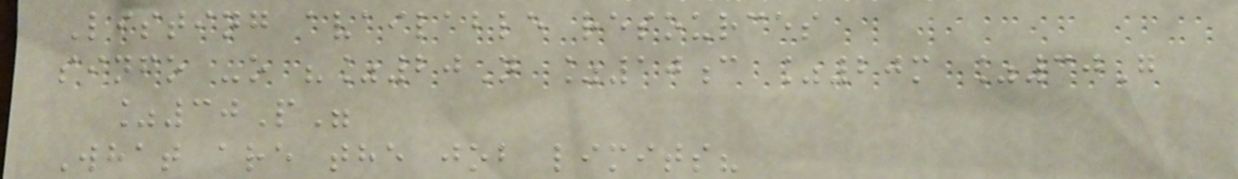Listing available resources
sinfo -o "%20N %10c %20m %30G
%30P"
What are the job limits?
